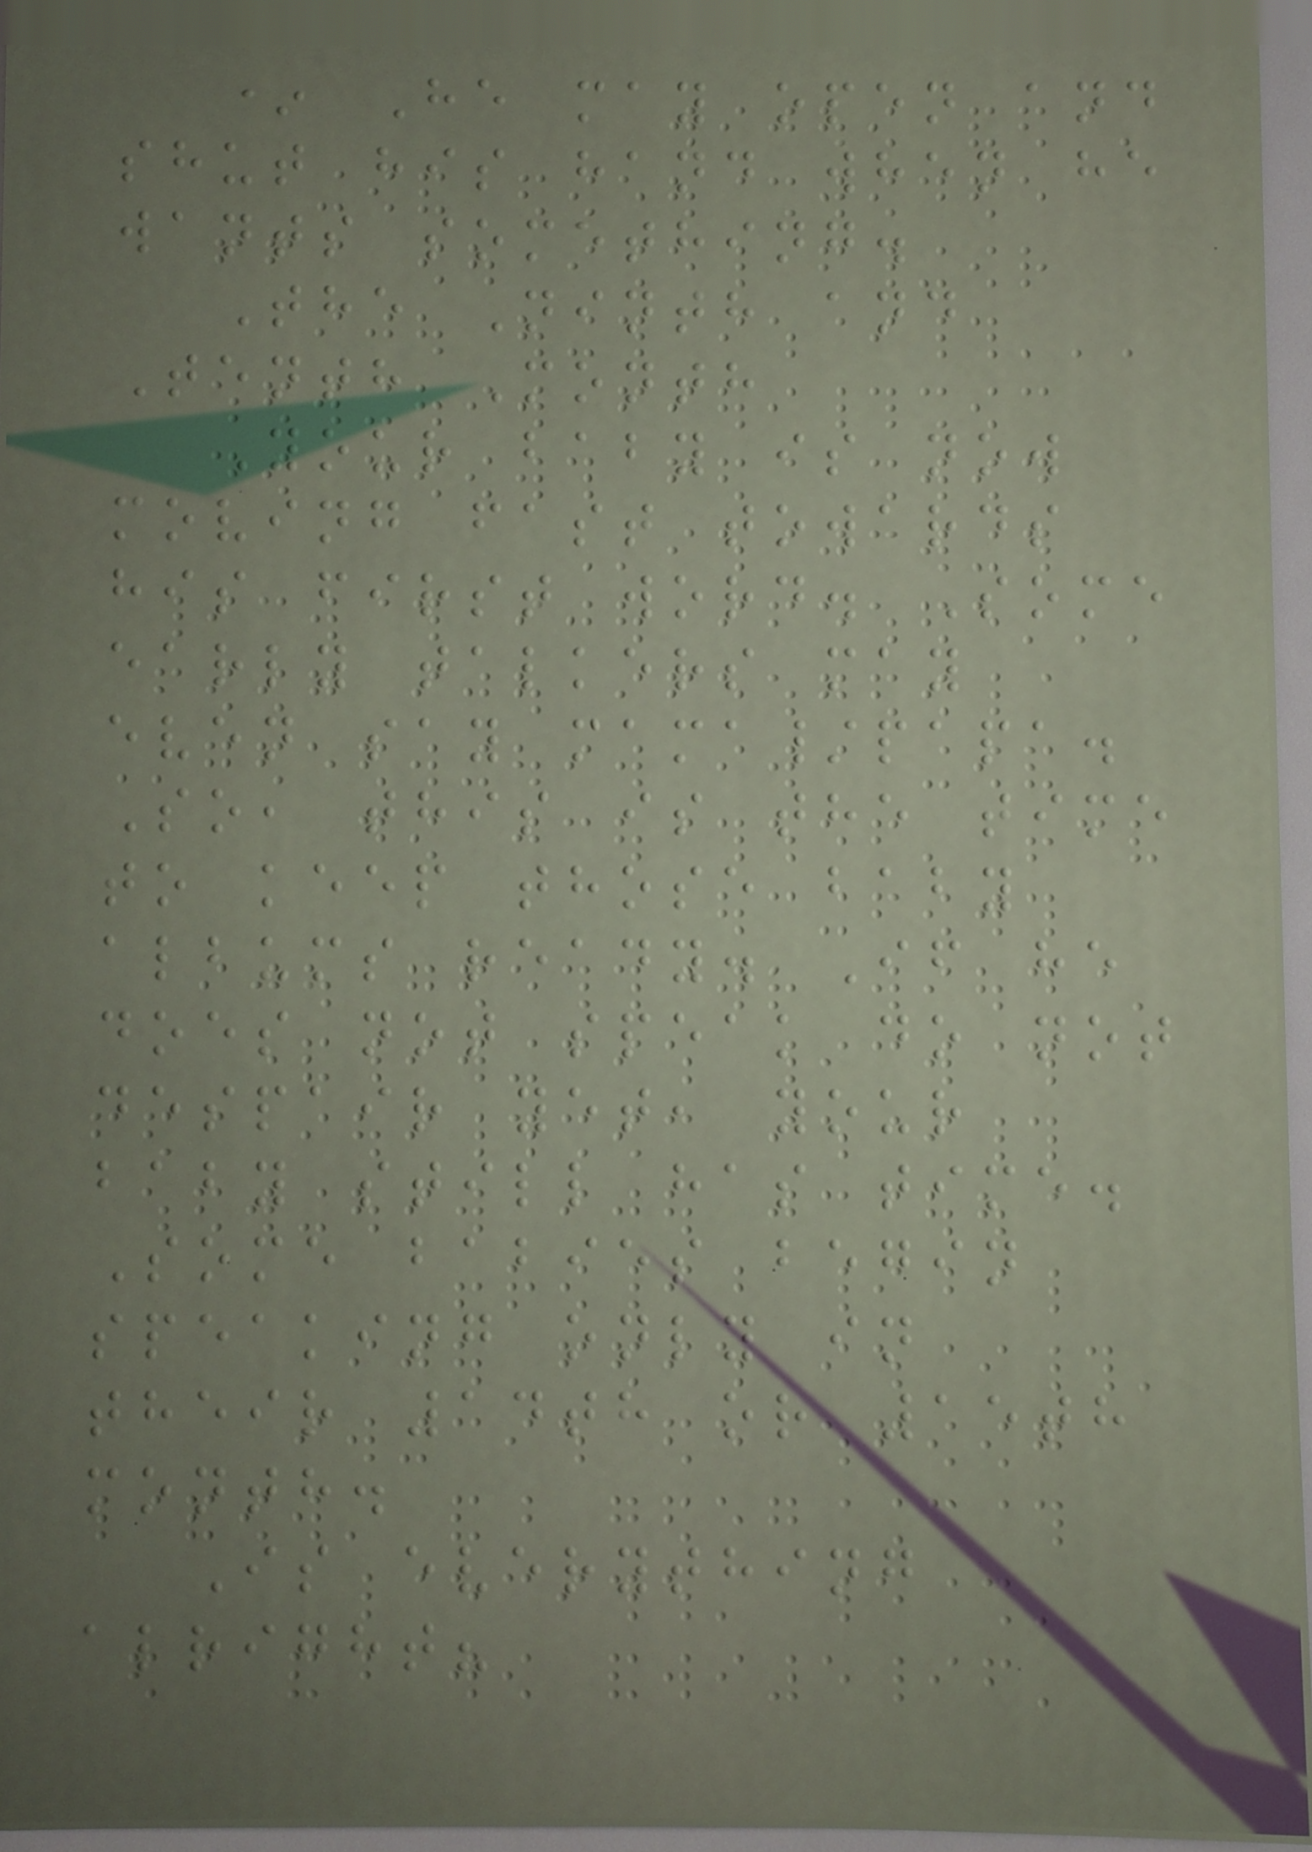* He may open and
shut his hand when he
wants something.
The Ninth and
Tenth Month
Your baby is now
moving fast towards
his first word. Some
early talkers may
even say mama/papa.
So, this is the time
to keep those baby
albums ready. If he
does not speak do not
despair yet, your
baby still has time.
Some babies begin
speaking only in
their 14th or 15th
month.
Is everything
alright?
